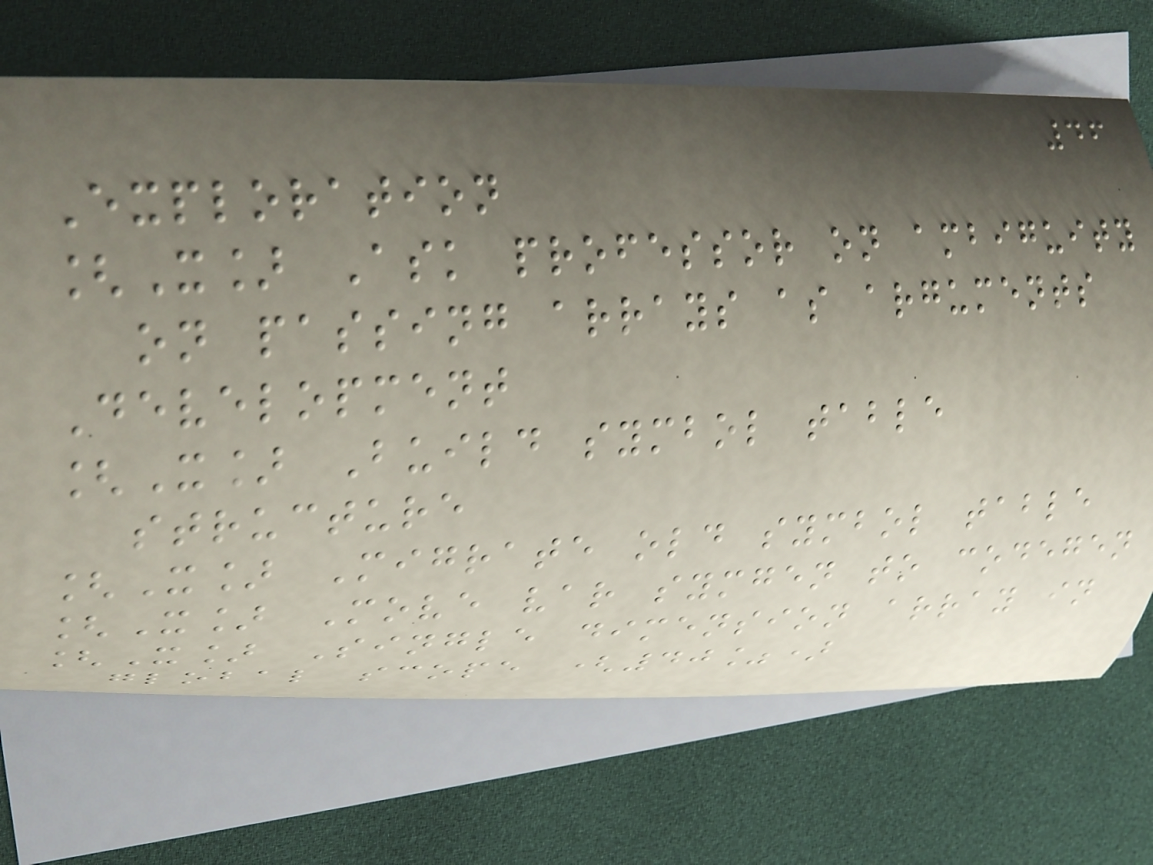46
Exploration
[X] Ask professor on ambiguity
on passing arrays as arguments
Development
[X] Build symbol table
structure
[X] Migrate old symbol table
[X] Move var symgen to codegen
[X] Single dimension array in
global scope (40%)
